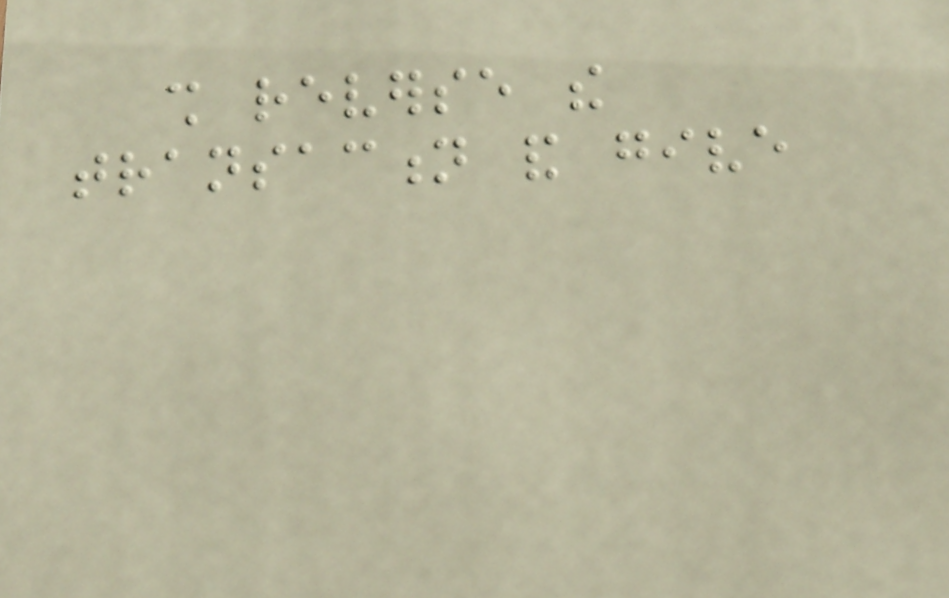shall reverse the
transaction and give
